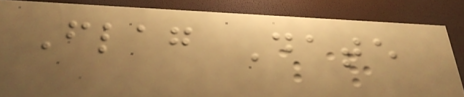Flag Date
